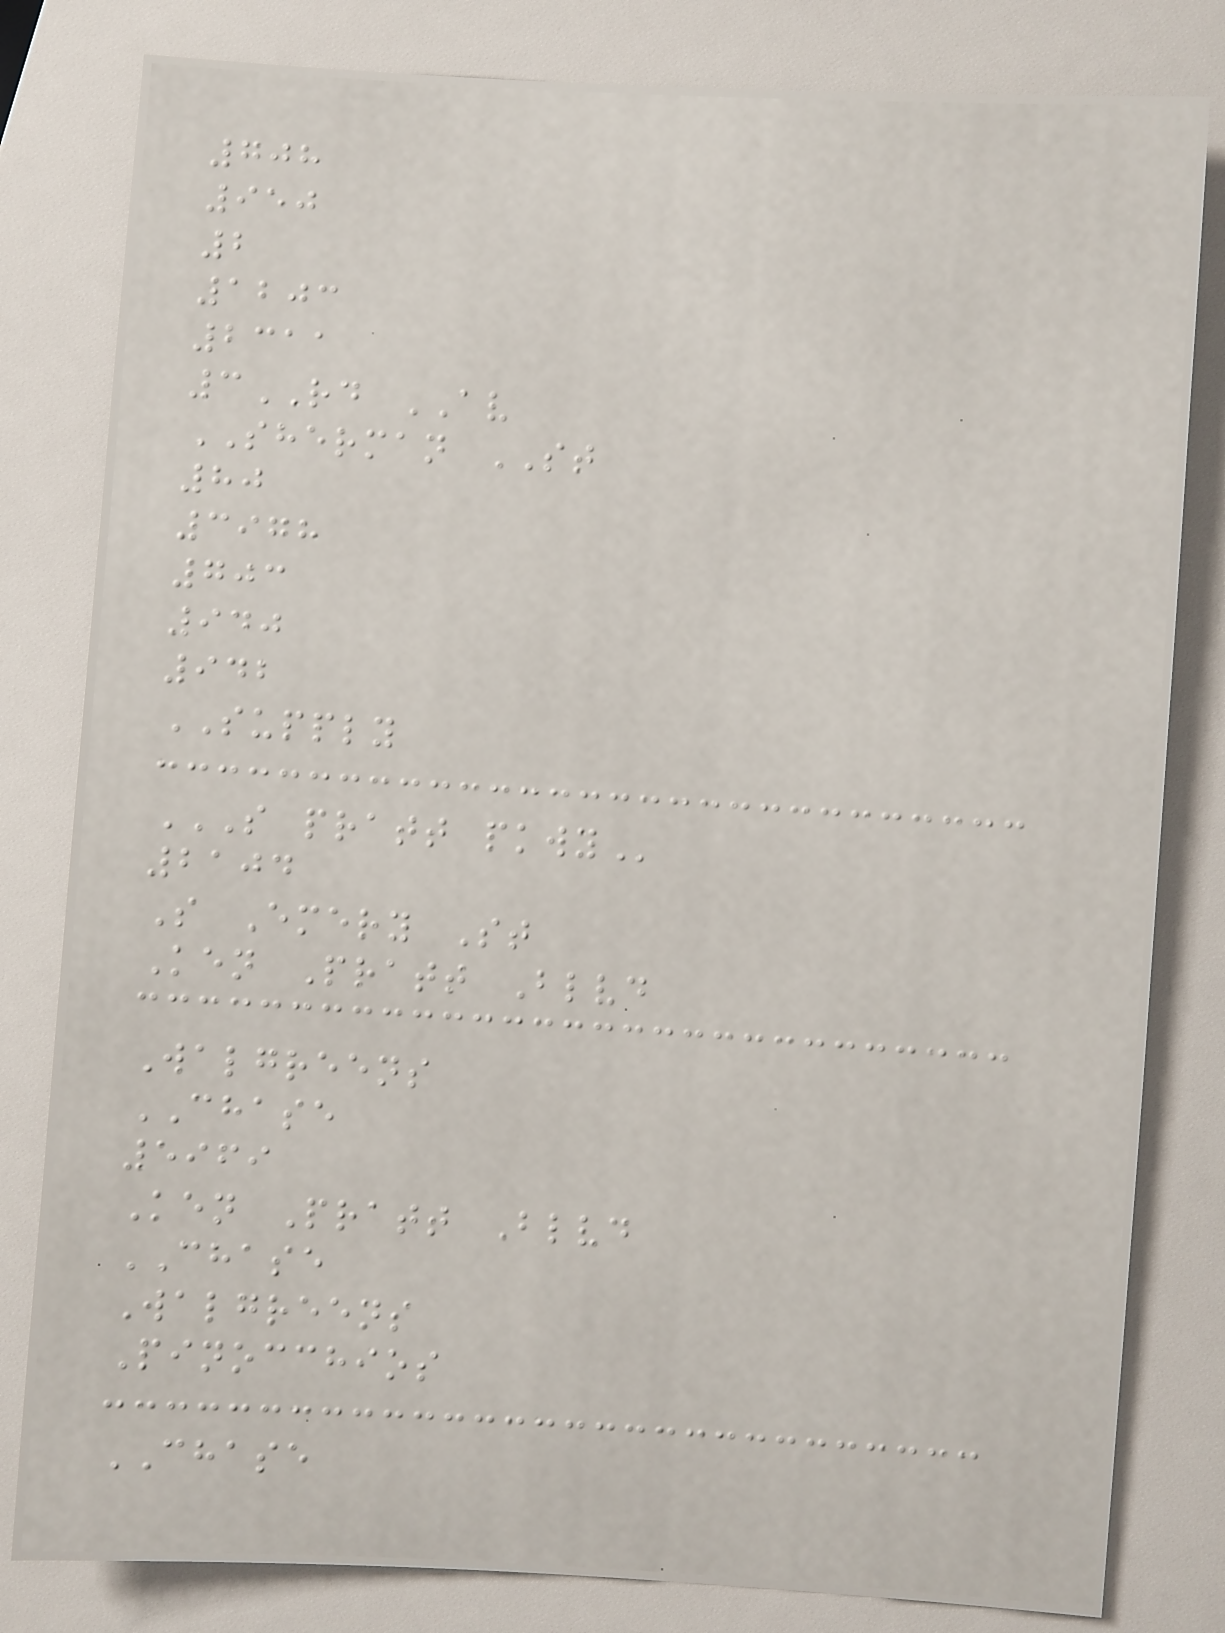708
950
2
1203
2311
3RD AV
SHERMAN ST
80
3978
703
940
942
SUPPLY
S PRATT PKWY
2104
S Emery St
Ken Pratt Blvd
Walgreens
CHASE
5969
Ken Pratt Blvd
CHASE
Walgreens
Pinocchios
CHASE
